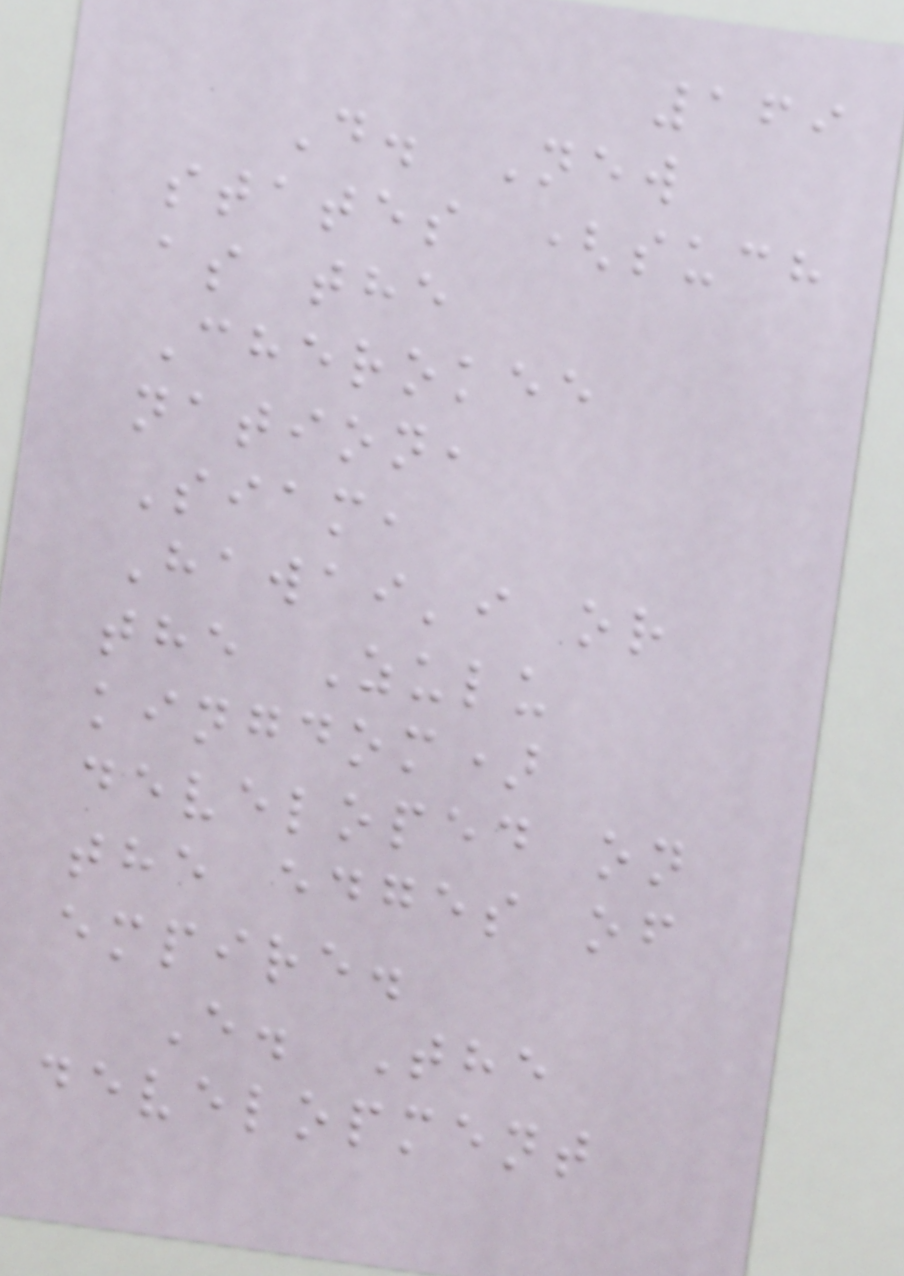169
D. New
states (such
as the
Cherokee
nation,
Siam,
Hawai'i or
the Zulu
kingdom)
developed on
the edges of
empire.
E. The
development
